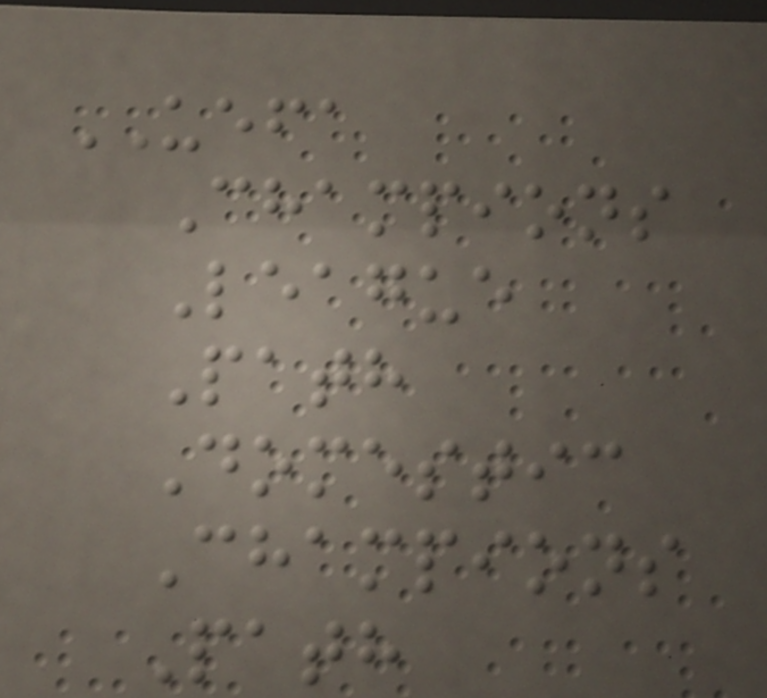UEFA
Champions
League
Path
Domestic
Champions
Path
